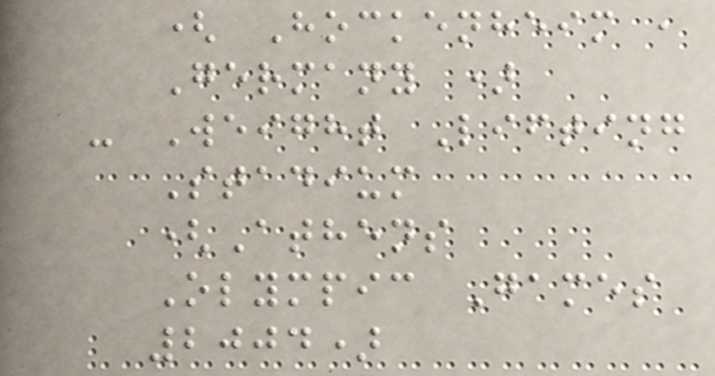( Hockenheim ,
Germany )
- Weight Lifting
Stadium
(Athens
Olympic Games
2004)
